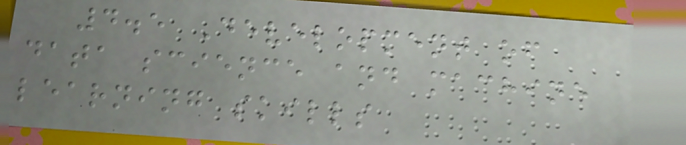4.5 Development of
data science and machine
learning skills
